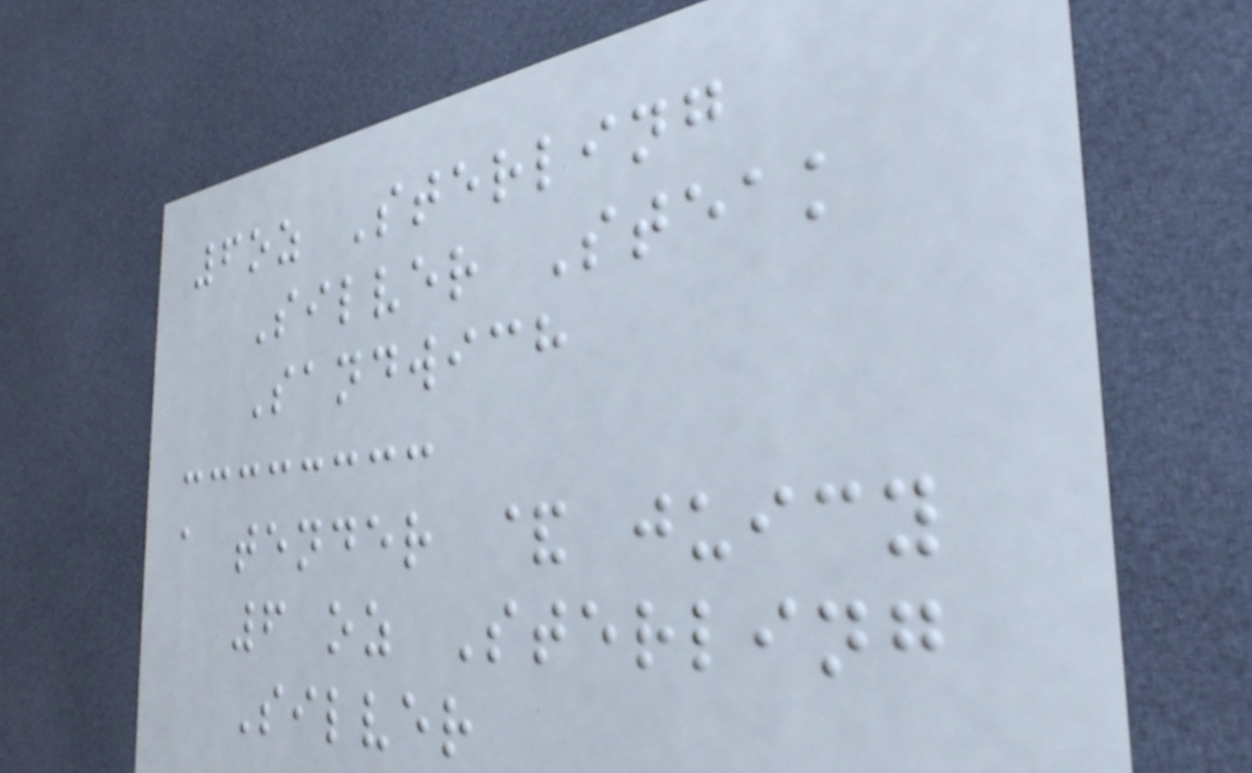6oz Sterling
Silver Steak
Sandwich
a tender & juicy
6 oz Sterling
Silver
